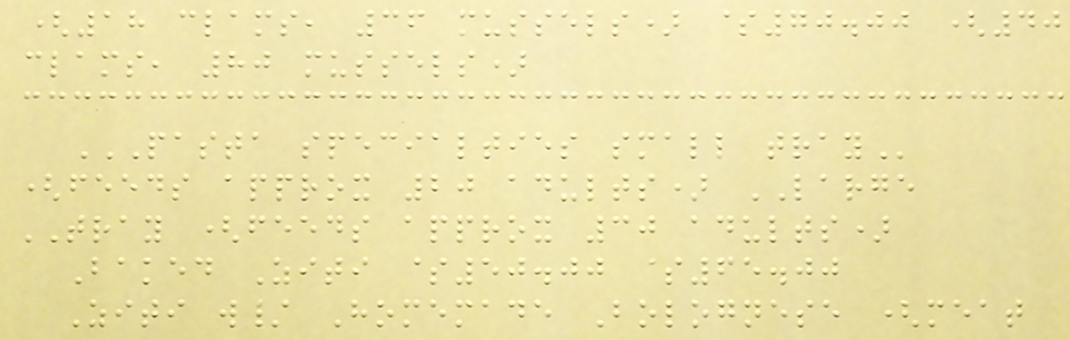(18 clams, 36 mussels) $70.00 (40
clams, 80 mussels)
PASTA SPECIALTIES SMALL TRAY
(feeds approx 20 adults) LARGE
TRAY (feeds approx 30 adults)
Baked Ziti $50.00 $65.00
Ziti w/ Homemade Bolognese (meat
